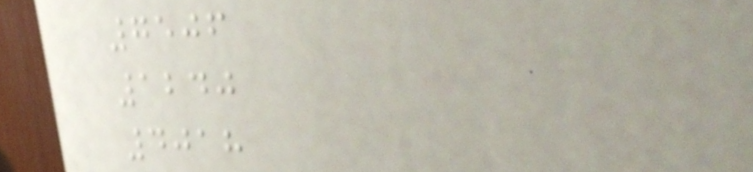7506
1240
4018
